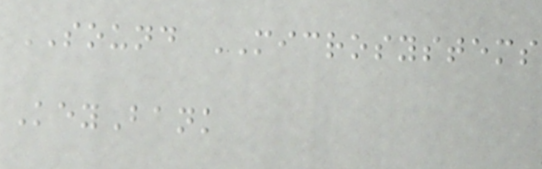SOUND MICROSYSTEMS
KeyBank
